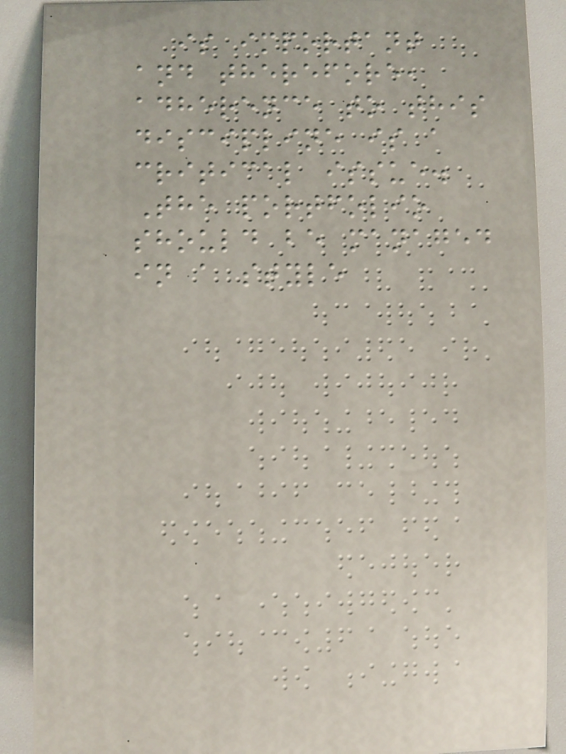is important
and therefore,
adherence to this
discipline is a
critical issue.
The portfolio
should be managed
in a style
